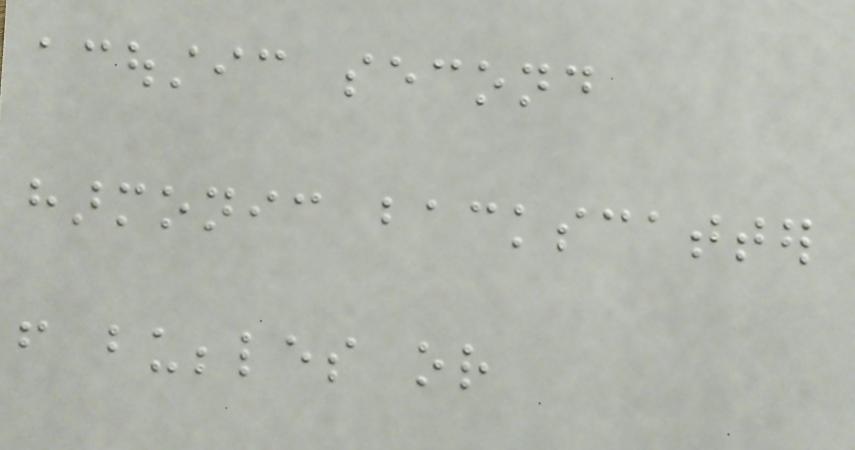acoustic second
harmonic backscatter
from bubbles or
